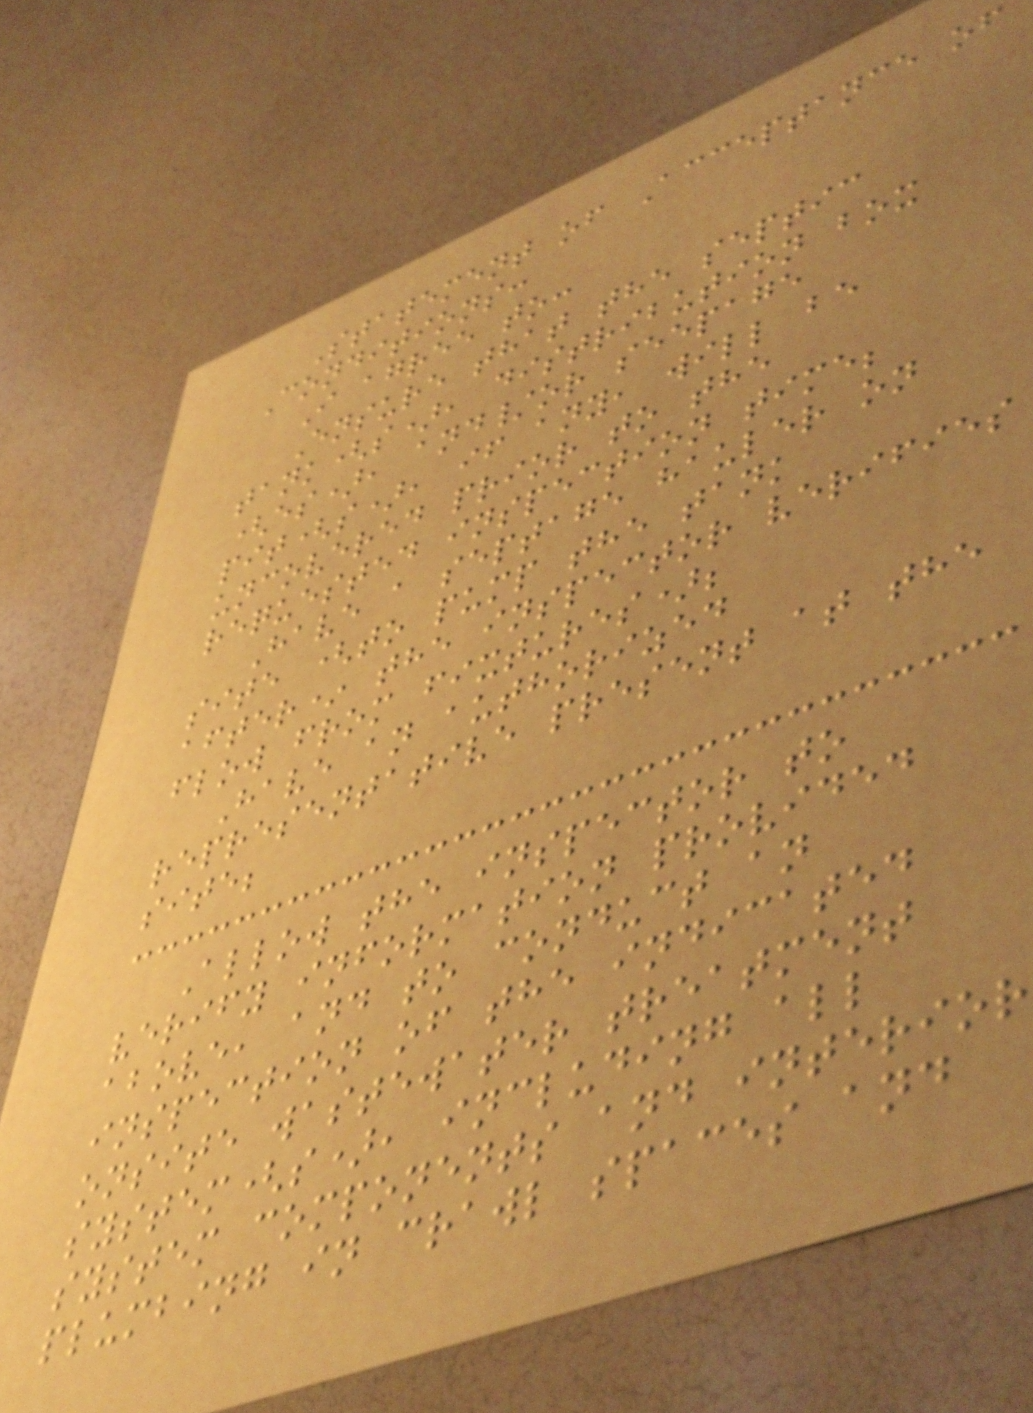Statement of Acceptance of
Conditions:
I agree to:
Ensure that the septic
tank(s), distribution box
(es), and/or seepage
pit(s), if any, will be
uncovered prior to the
requested inspection time;
Have a septage hauler on
site (to pump the tank
after* the inspector verifies
flow from fixtures);
Have an authorized
representative present at the
site;
Allow the inspector to
verify information provided
above, and to conduct an
inspection of the indicated
onsite wastewater treatment
system(s), including all
system components and interior
plumbing in crawl spaces and
